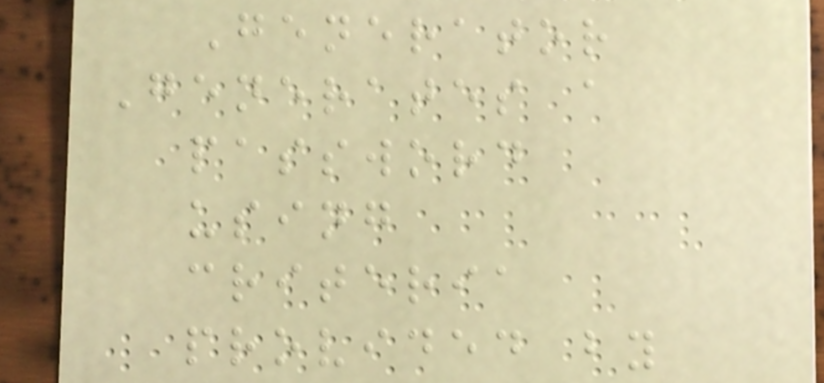Generator
Generates a
password
using
criteria
provided by
